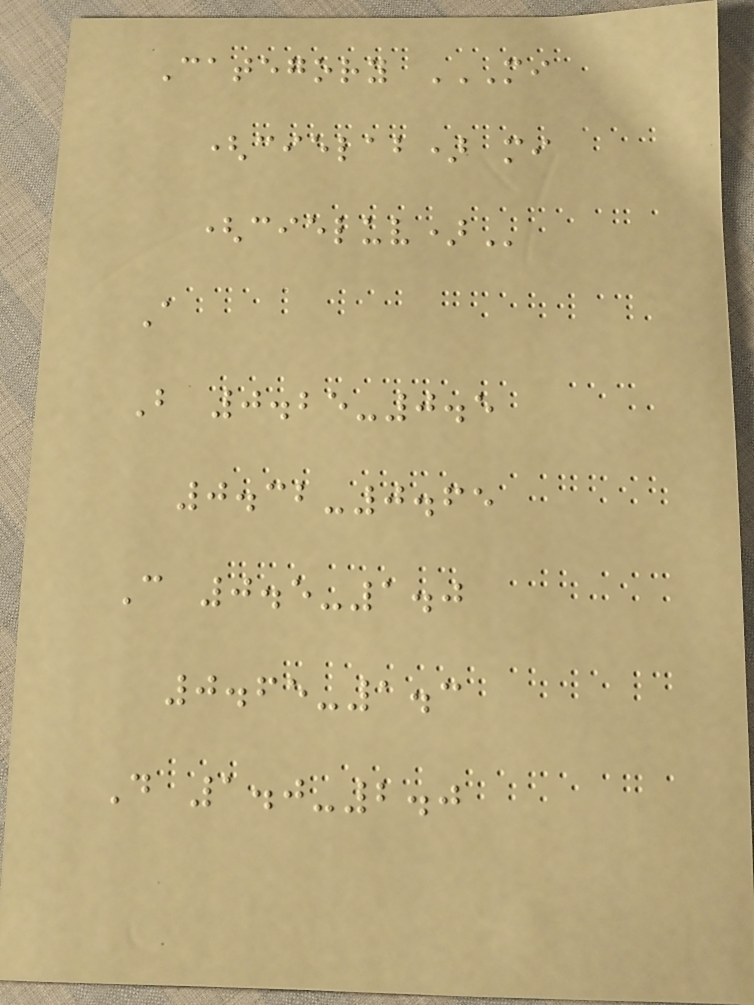Category MI
(CIELAB) MI
(CIELUV)
A
B 0.25-0.5
0.32-0.65
C 0.5-1.0
0.65-1.3
D 1.0-2.0
